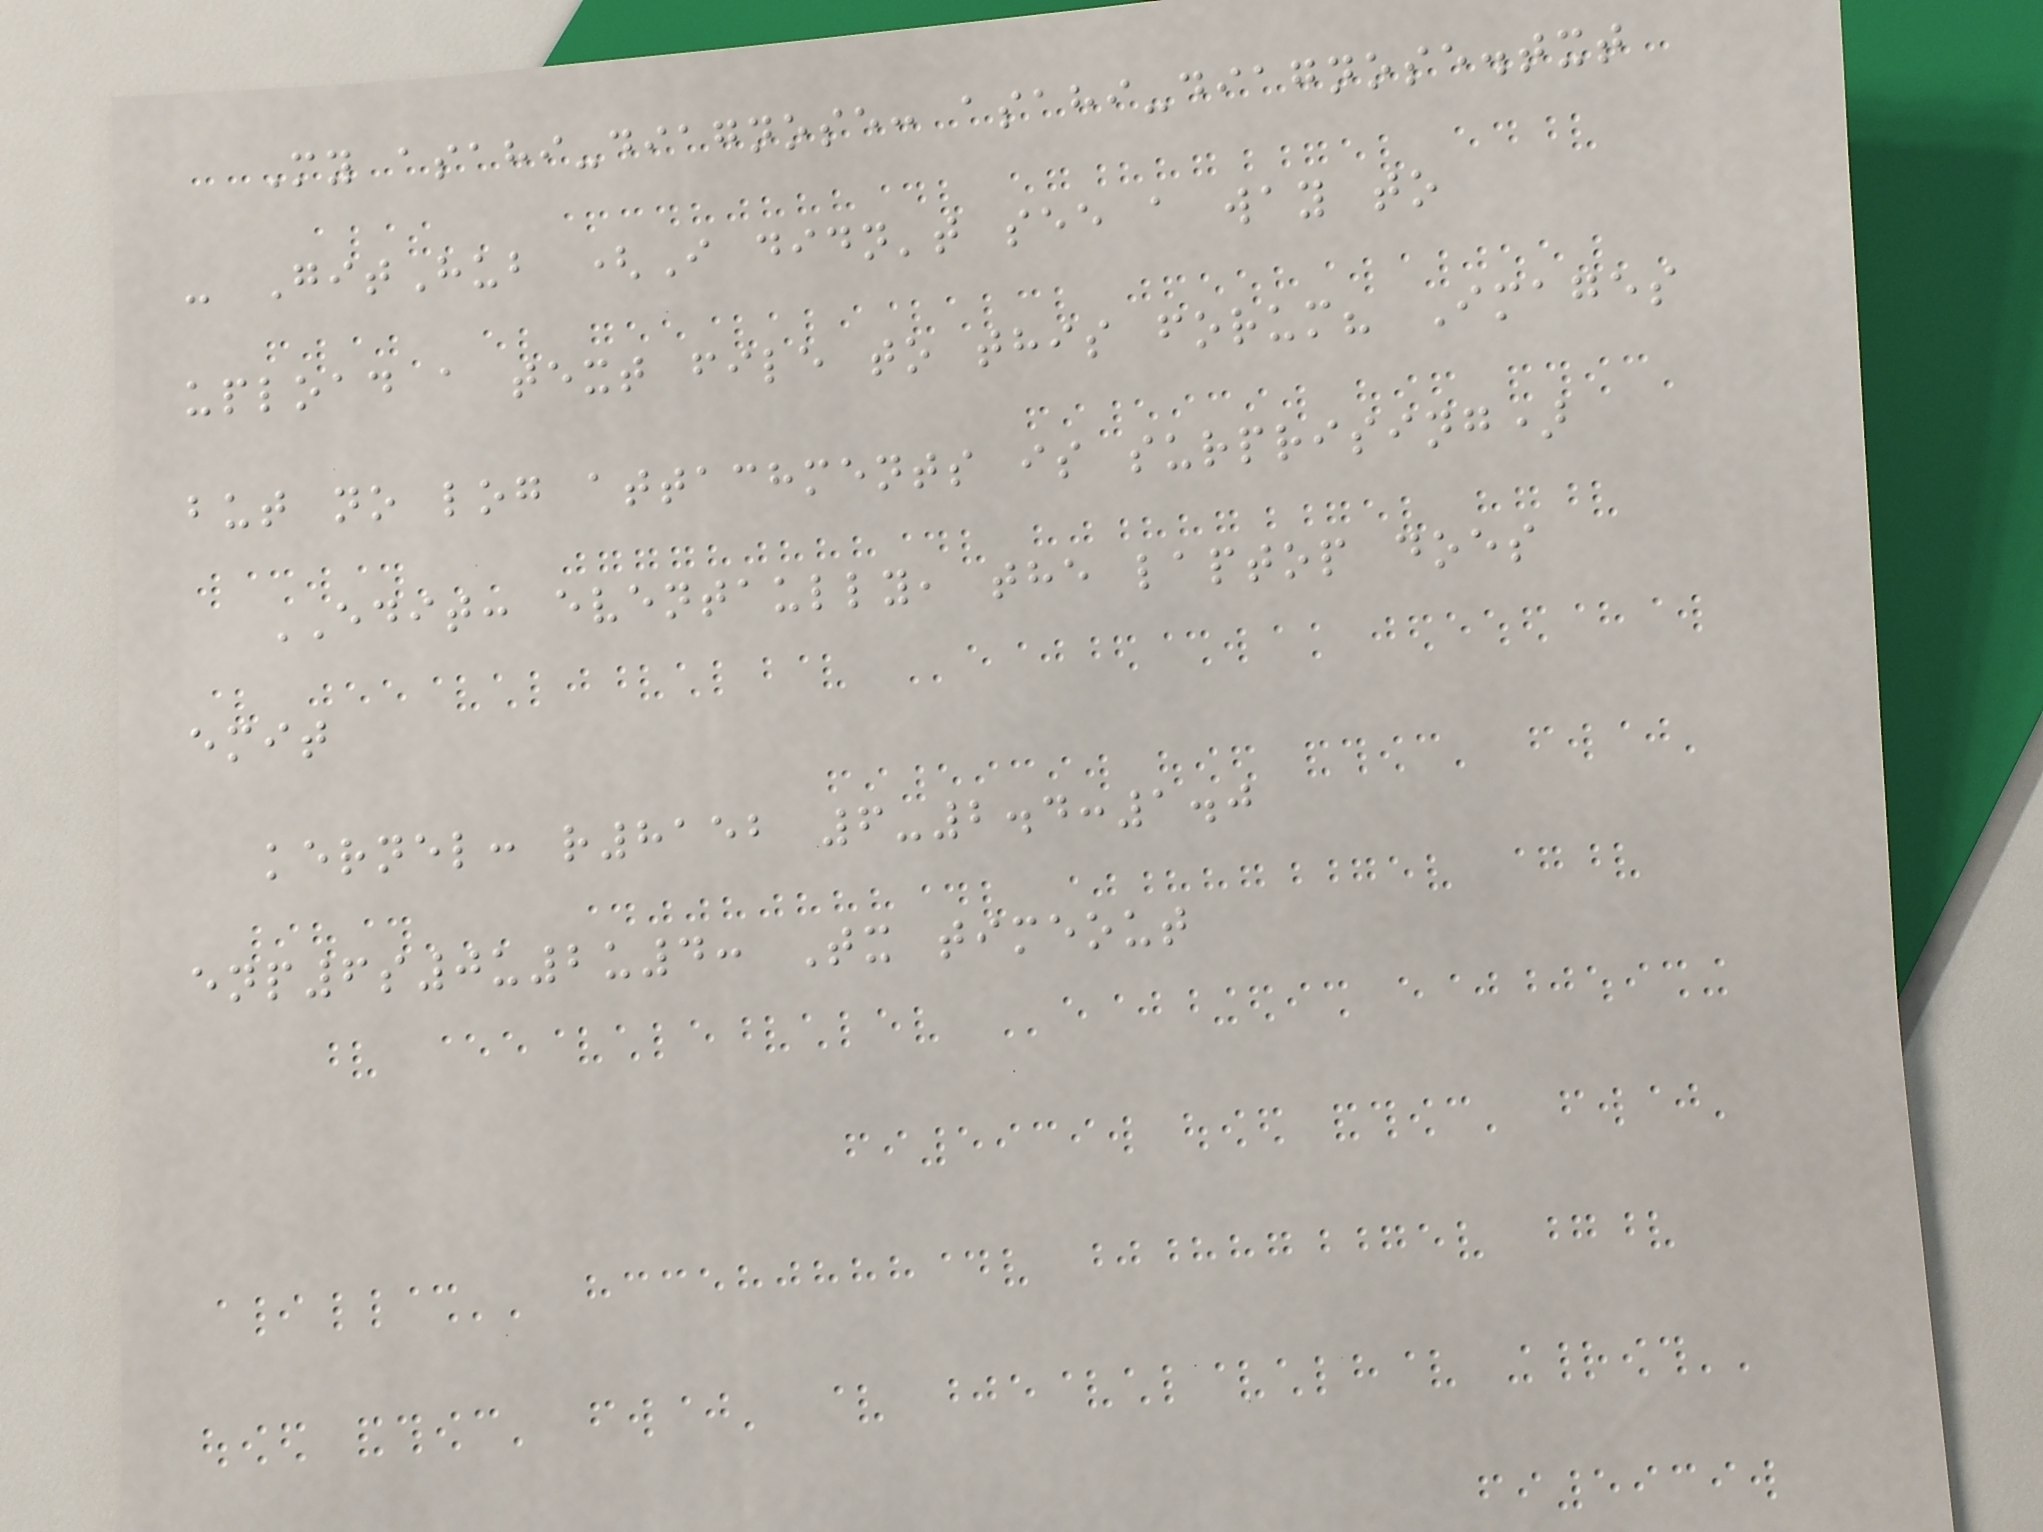My asahi-diagnose: asahi-diagnose.txt
- GitHub (I didn't see a way to
upload a text file to this forum? Images
but no log attachments is surprising)
EDIT: eventaully, the laptop does
emit
kernel: r8152 6-2.4:1.0
enp6s0u2u4: Tx timeout
